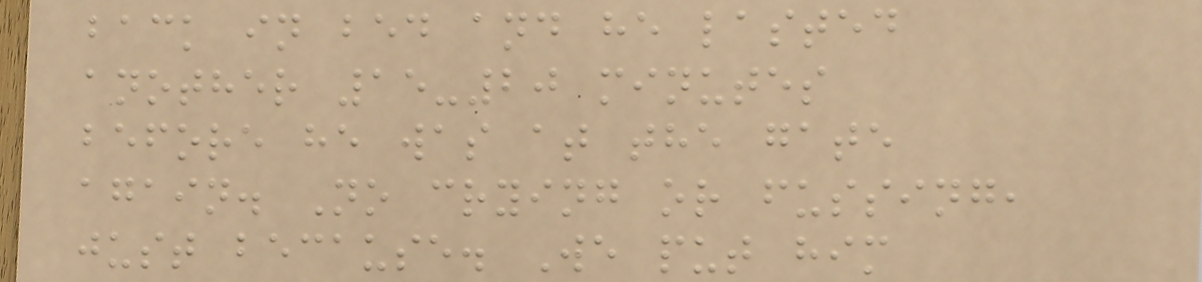back in bed and he lasted
another 15-20 minutes
before he was at the gate
again. No crying or fussing,
just because. We put him
